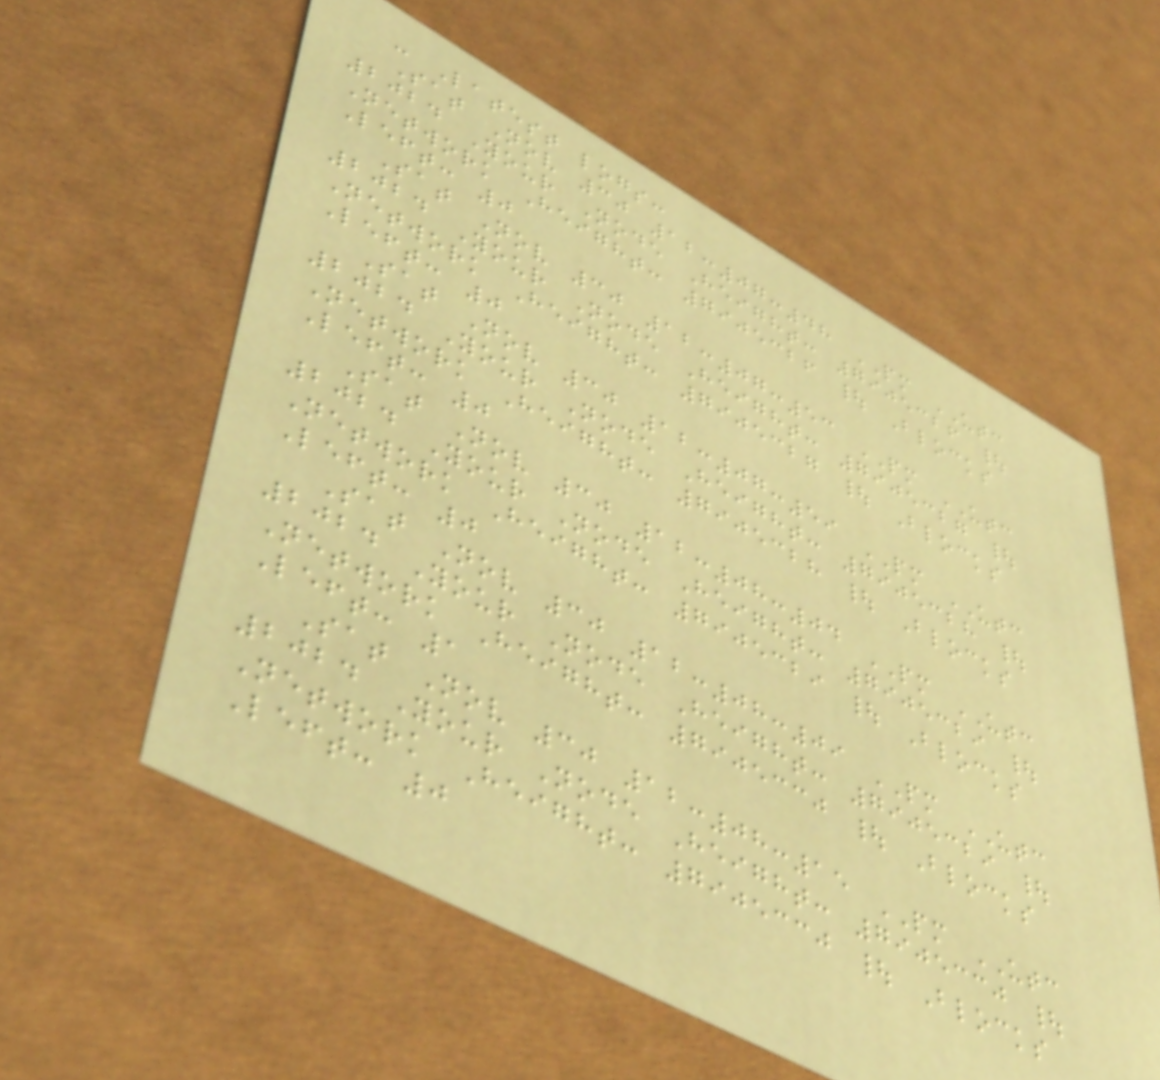- Latest logs:
Sat Nov 30 12:07:48 PM UTC
2024 Your Node Height: 7905326 |
Network Height: 7905326 | Blocks
Left: 0
Sat Nov 30 12:07:53 PM UTC
2024 Your Node Height: 7905327 |
Network Height: 7905327 | Blocks
Left: 0
Sat Nov 30 12:07:59 PM UTC
2024 Your Node Height: 7905328 |
Network Height: 7905328 | Blocks
Left: 0
Sat Nov 30 12:08:04 PM UTC
2024 Your Node Height: 7905329 |
Network Height: 7905329 | Blocks
Left: 0
Sat Nov 30 12:08:09 PM UTC
2024 Your Node Height: 7905329 |
Network Height: 7905330 | Blocks
Left: 1
Sat Nov 30 12:08:15 PM UTC
2024 Your Node Height: 7905330 |
Network Height: 7905330 | Blocks
Left: 0
